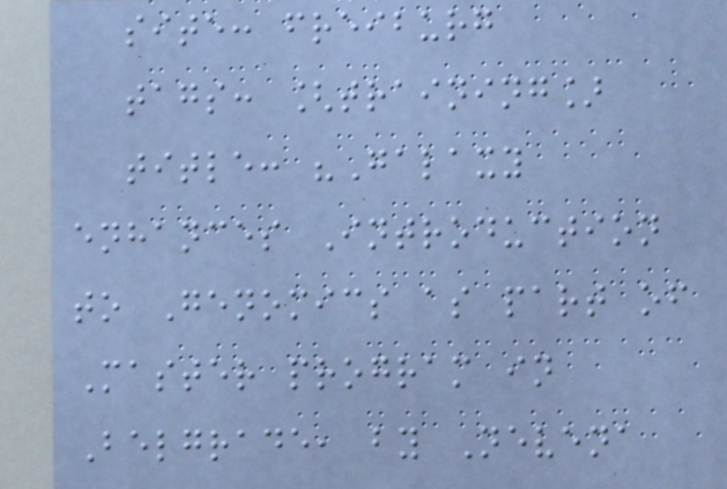site: freiburg
tags: [training]
title: "Galaxy
enhances Introduction
to Genomics as part of
Master program in
Belgrade, by Nevena
